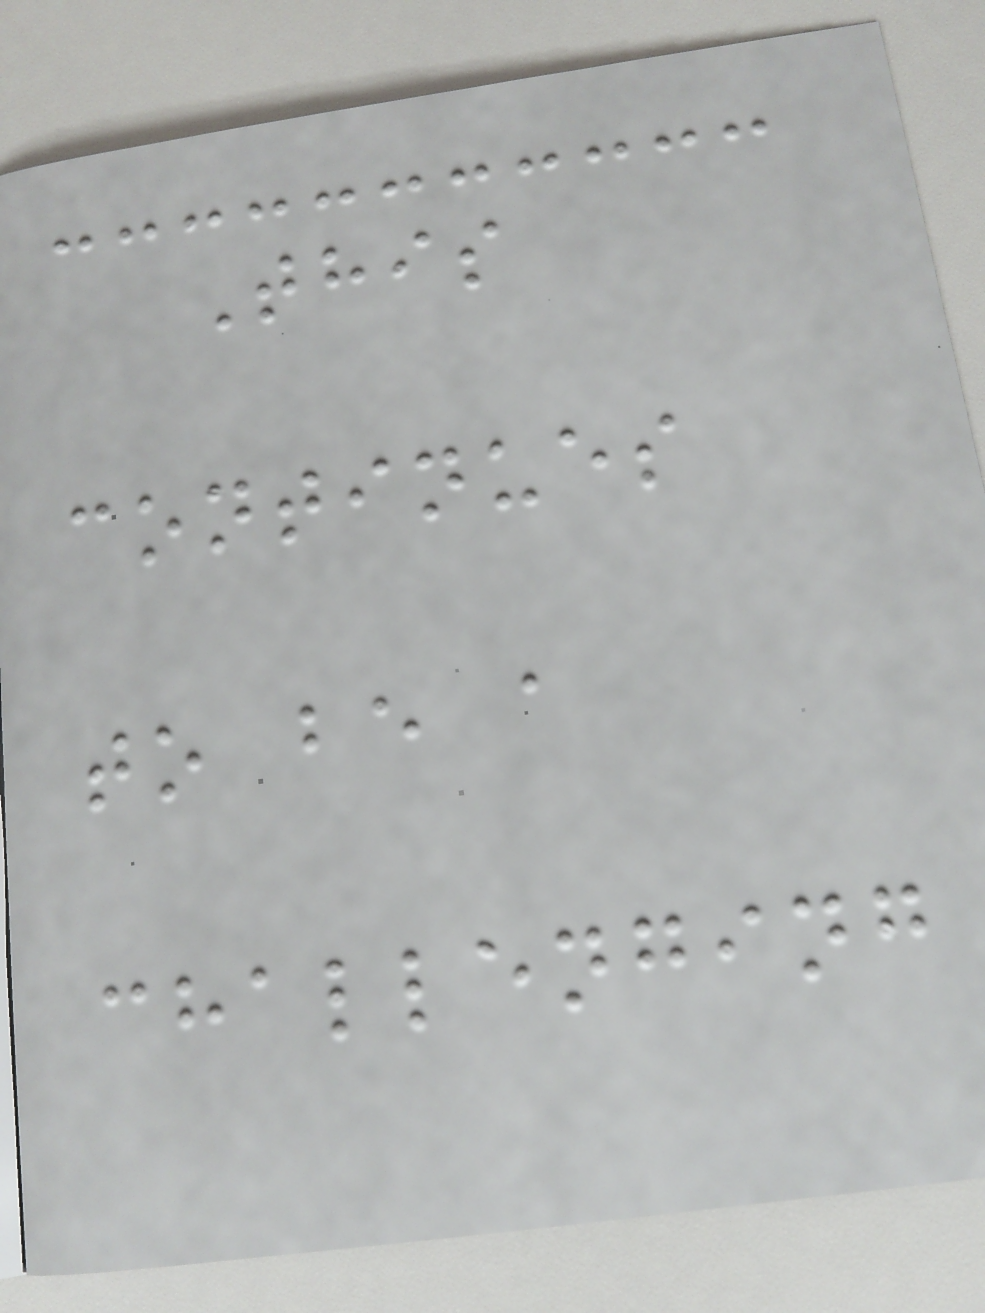This
continues
to be a
challenging
